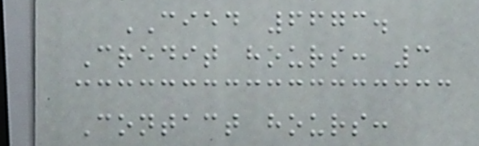CIED 6673.
Credit hours: 3
Contact hours:
